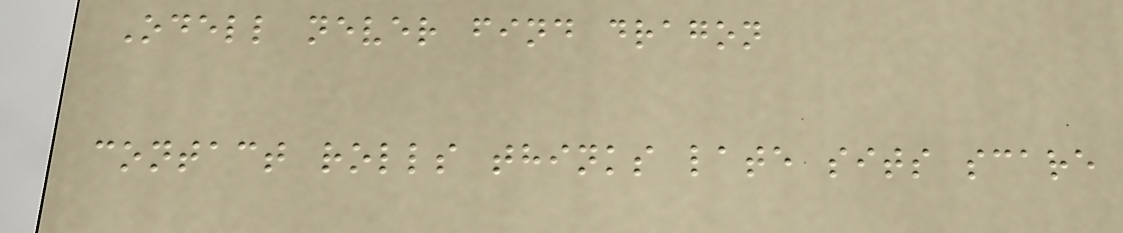Odell never find dragon
contact rolls thinks late sits scare
